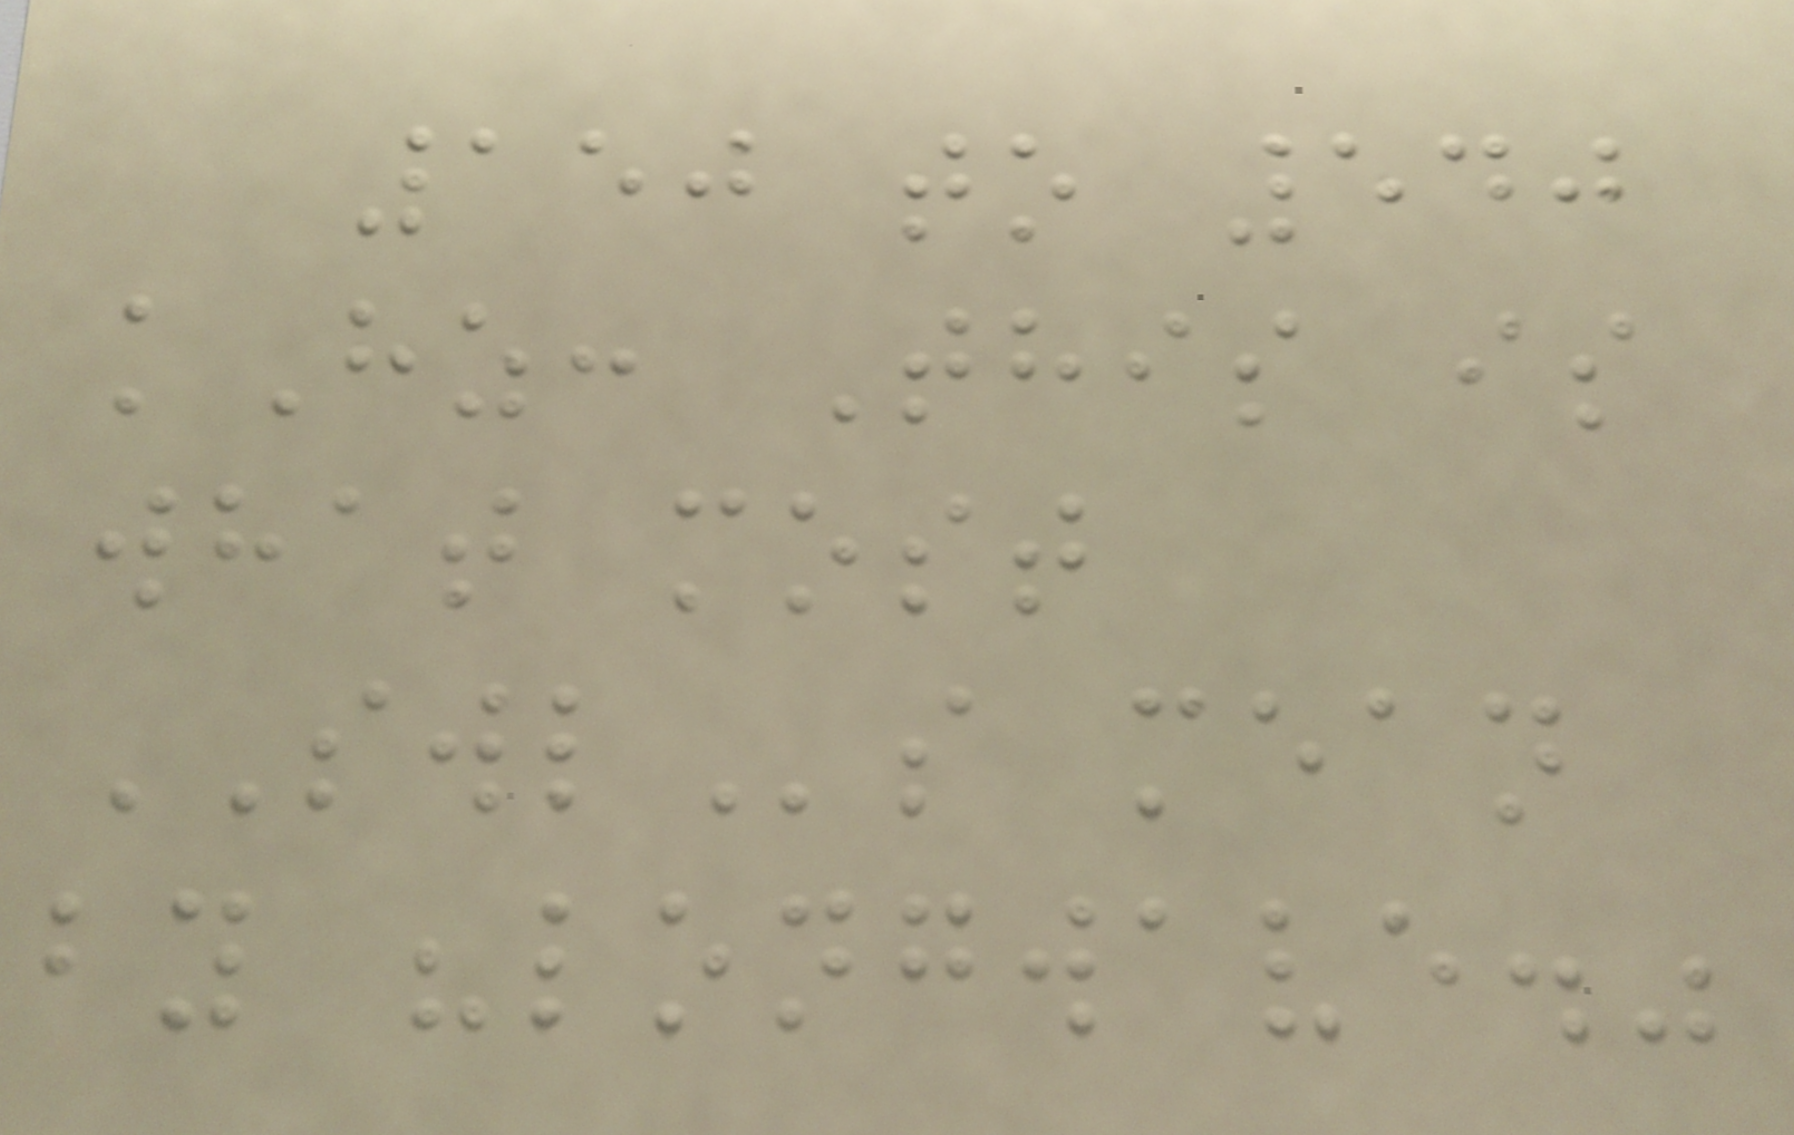150 to 540
kHz: This is
what most
SWLs mean
by "longwave."
